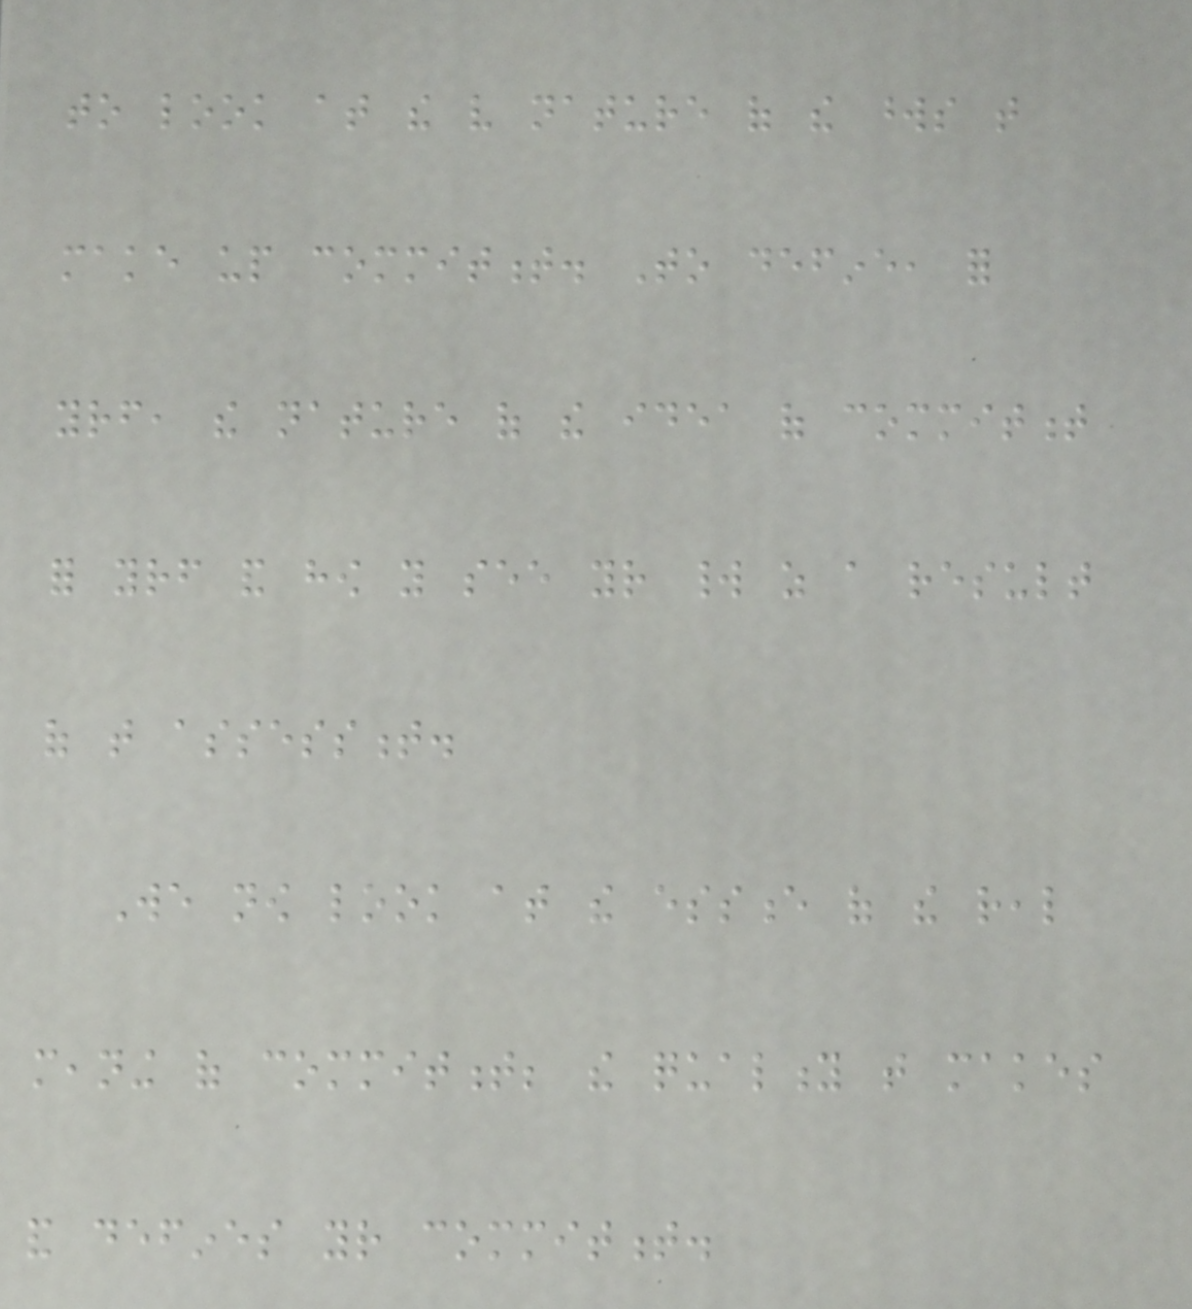to look at the very nature of the words that
make up commitment. To define, for
yourself, the nature of the idea of commitment
for yourself and how you see your world as a result
of that assessment.
We now look at the essence of the real
meaning of commitment; the quality that makes
and defines your commitment.
